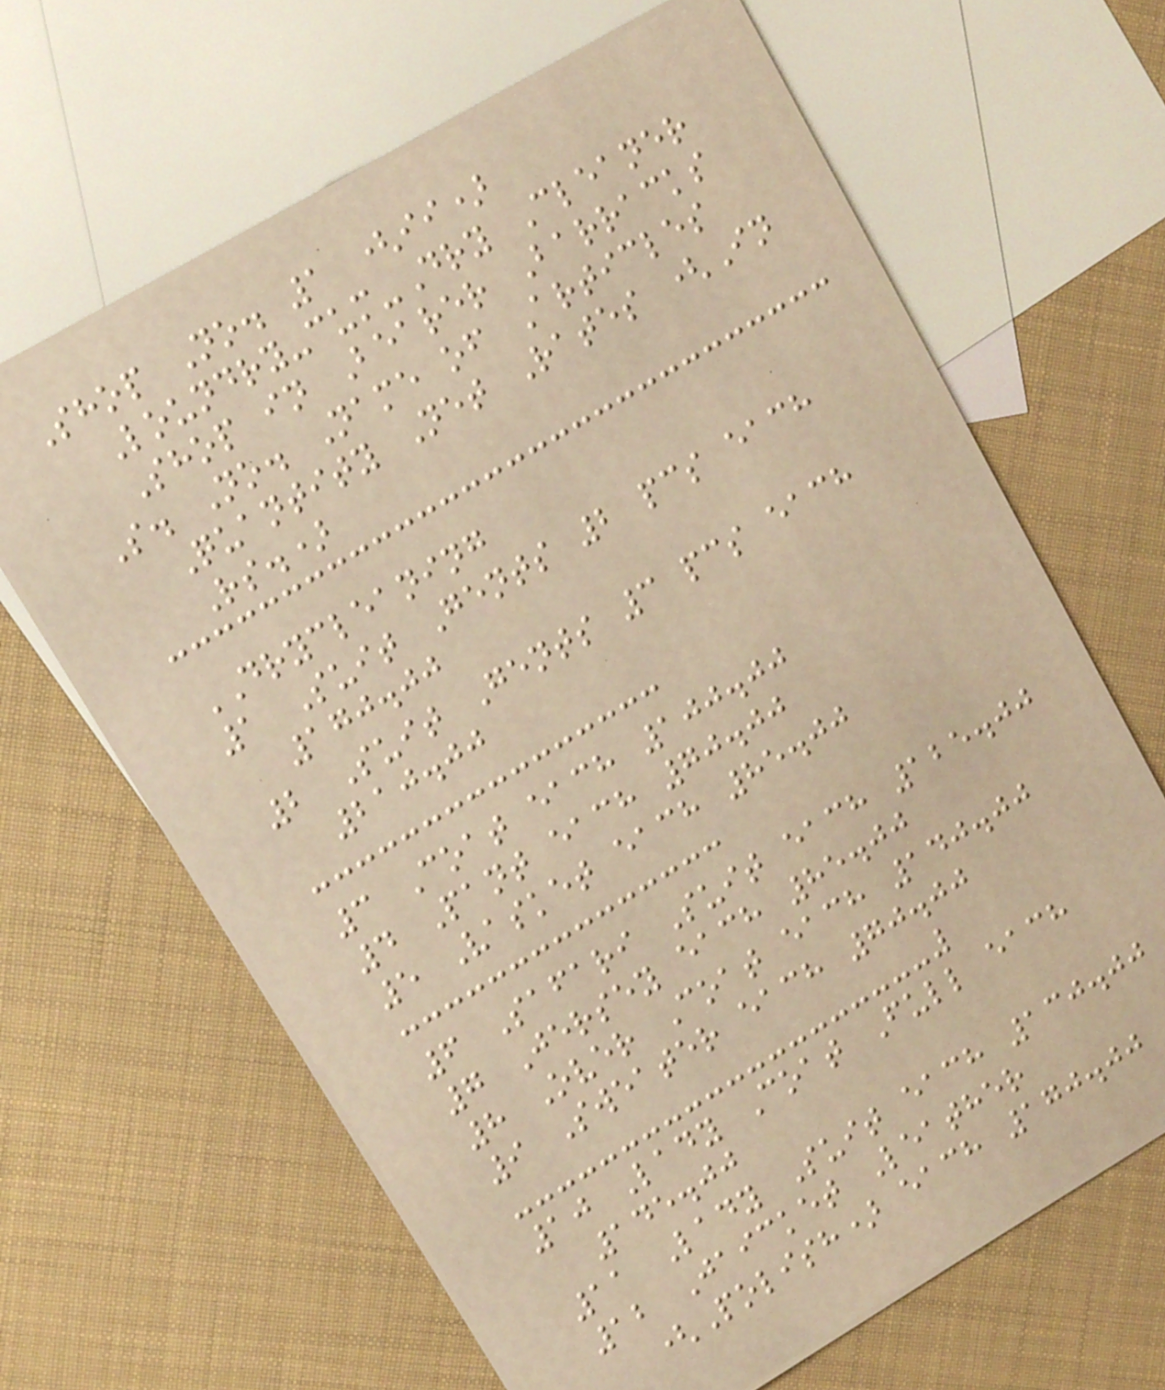Shop No. 1 (ii)
Loundry-cum-Dry Cleaner
Shop in Bearer Barracks
S. No. Name of Articles
Quantity Net Rates (In
Rs.)
DRYCLEANING
1 Suit Gents 2 pcs each
170.00
2 Suit Gents 3 pcs each
210.00
3 Coat each 100.00
4 Pant each 70.00
5 Vasket each 85.00
6 Safari Suit each 125.00
7 Jersey each 85.00
8 Over Coat each 140.00
9 Sweater each 70.00
10 Lady Coat Full each
145.00
11 Lady Suit each 130.00
12 Jaicket Leather
(Polish) each 170.00
